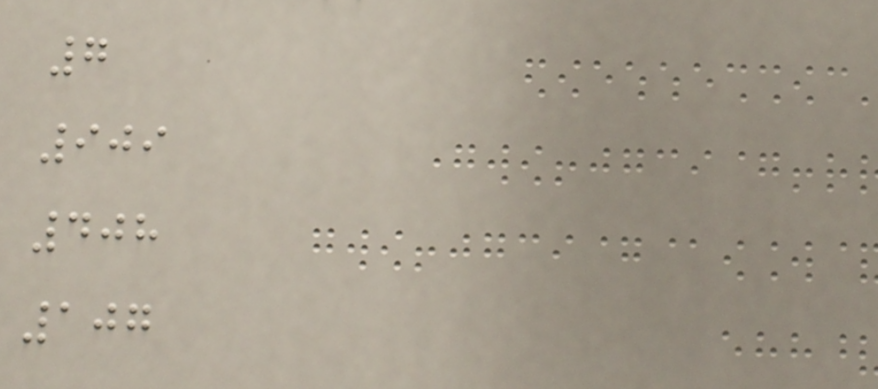7
909
408
107
